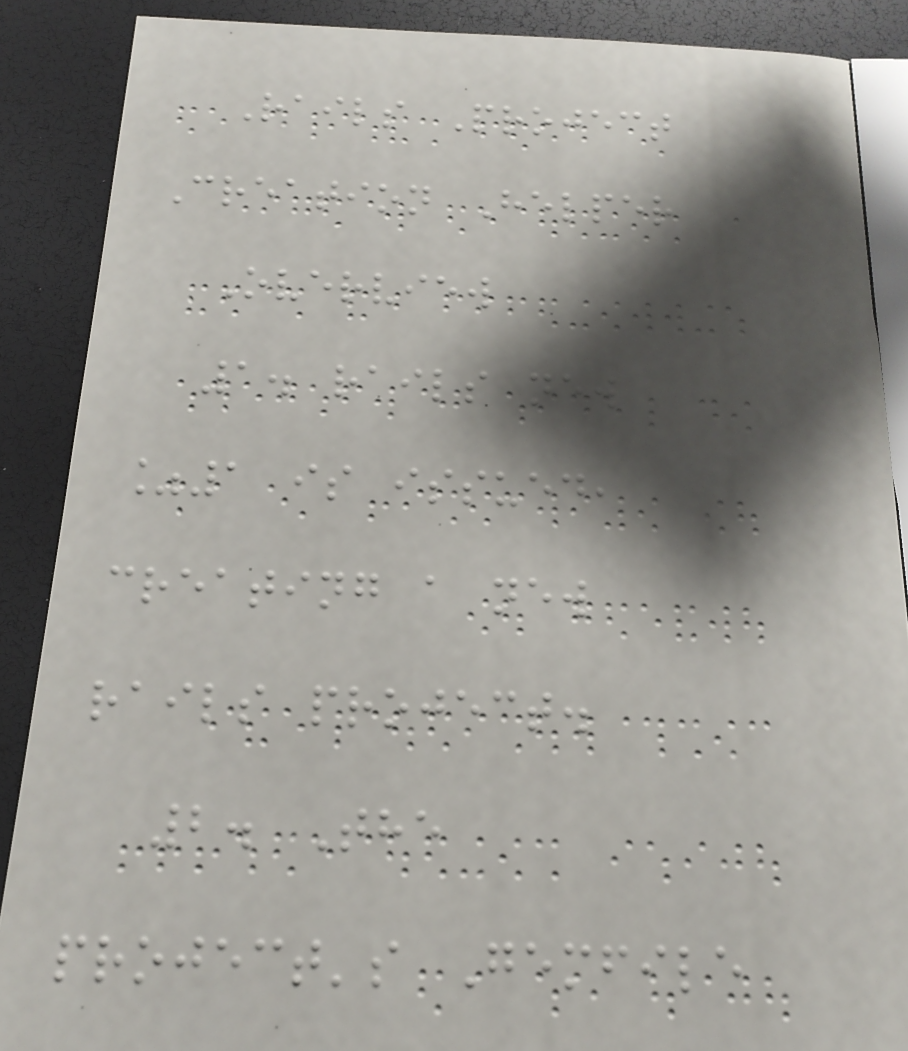Rails Project
Creation Helper
Overview
1. rails new
%1 is issued,
creating a new
rails project.
2. The
project's Gemfile
